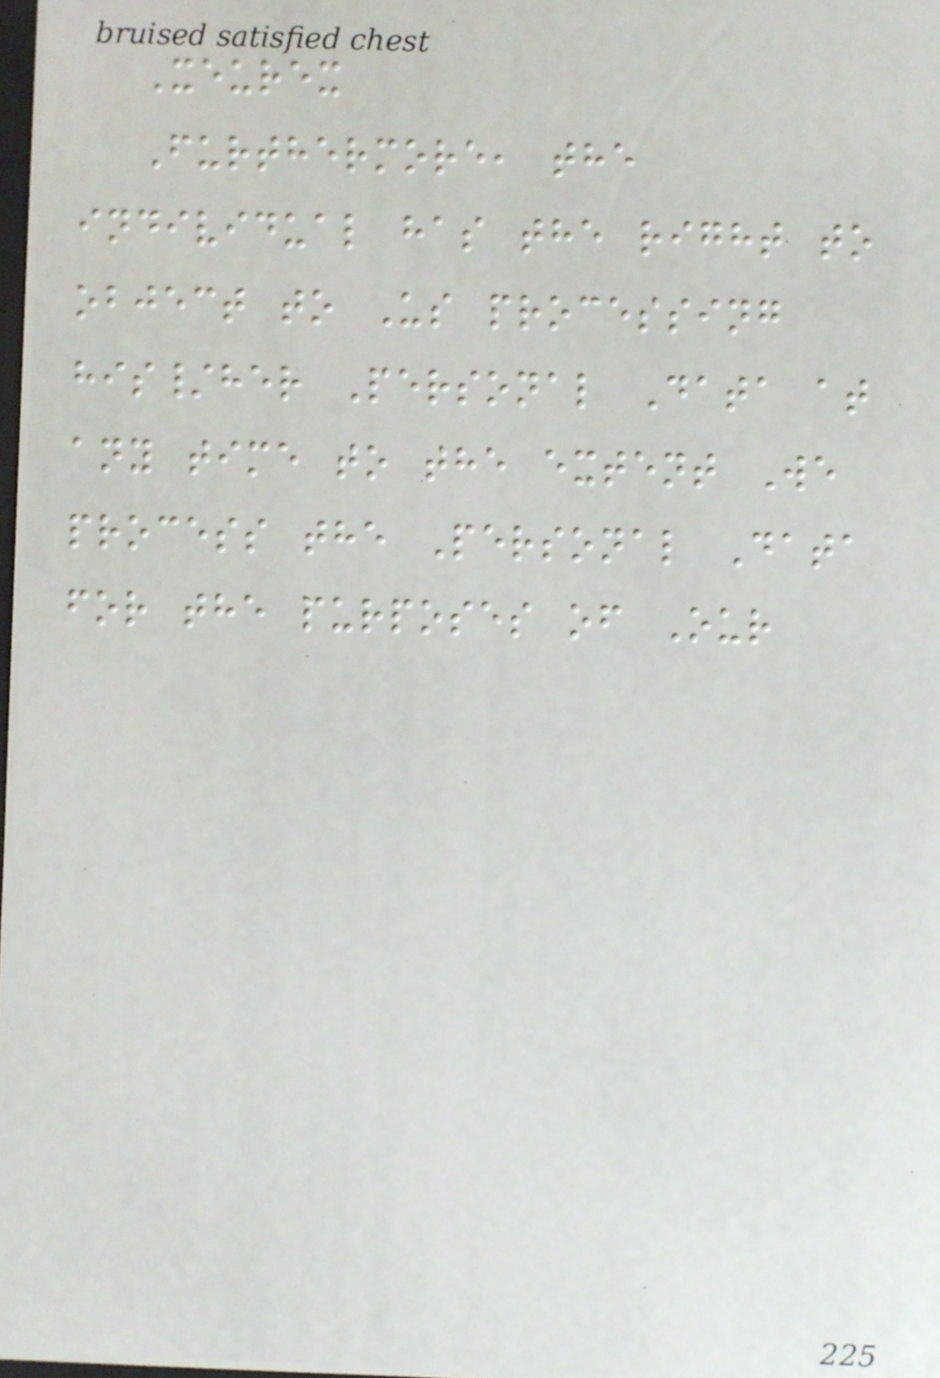Xeurex
Furthermore, the
individual has the right to
object to Us processing
his/her Personal Data at
any time to the extent We
process the Personal Data
for the purposes of Our
